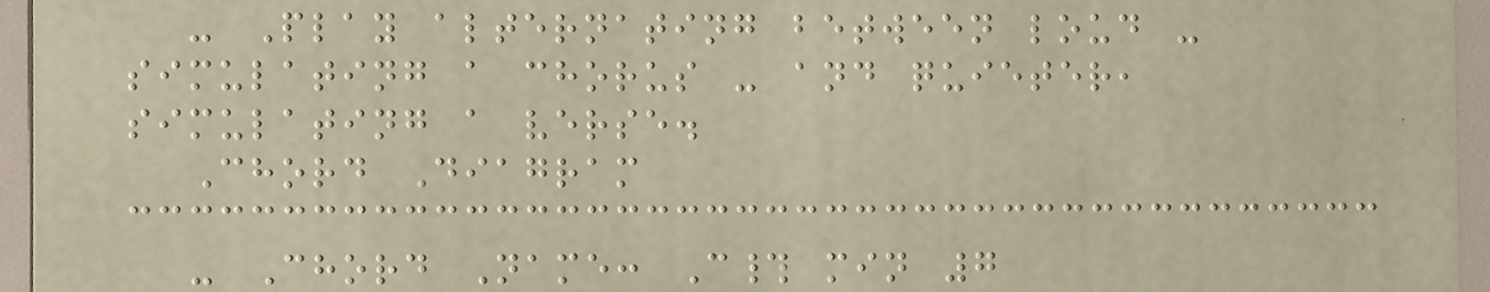- Play alternating between loud -
simulating a chorus - and quieter,
simulating a verse.
Chord Diagram
- Chord Name: C# min 7
